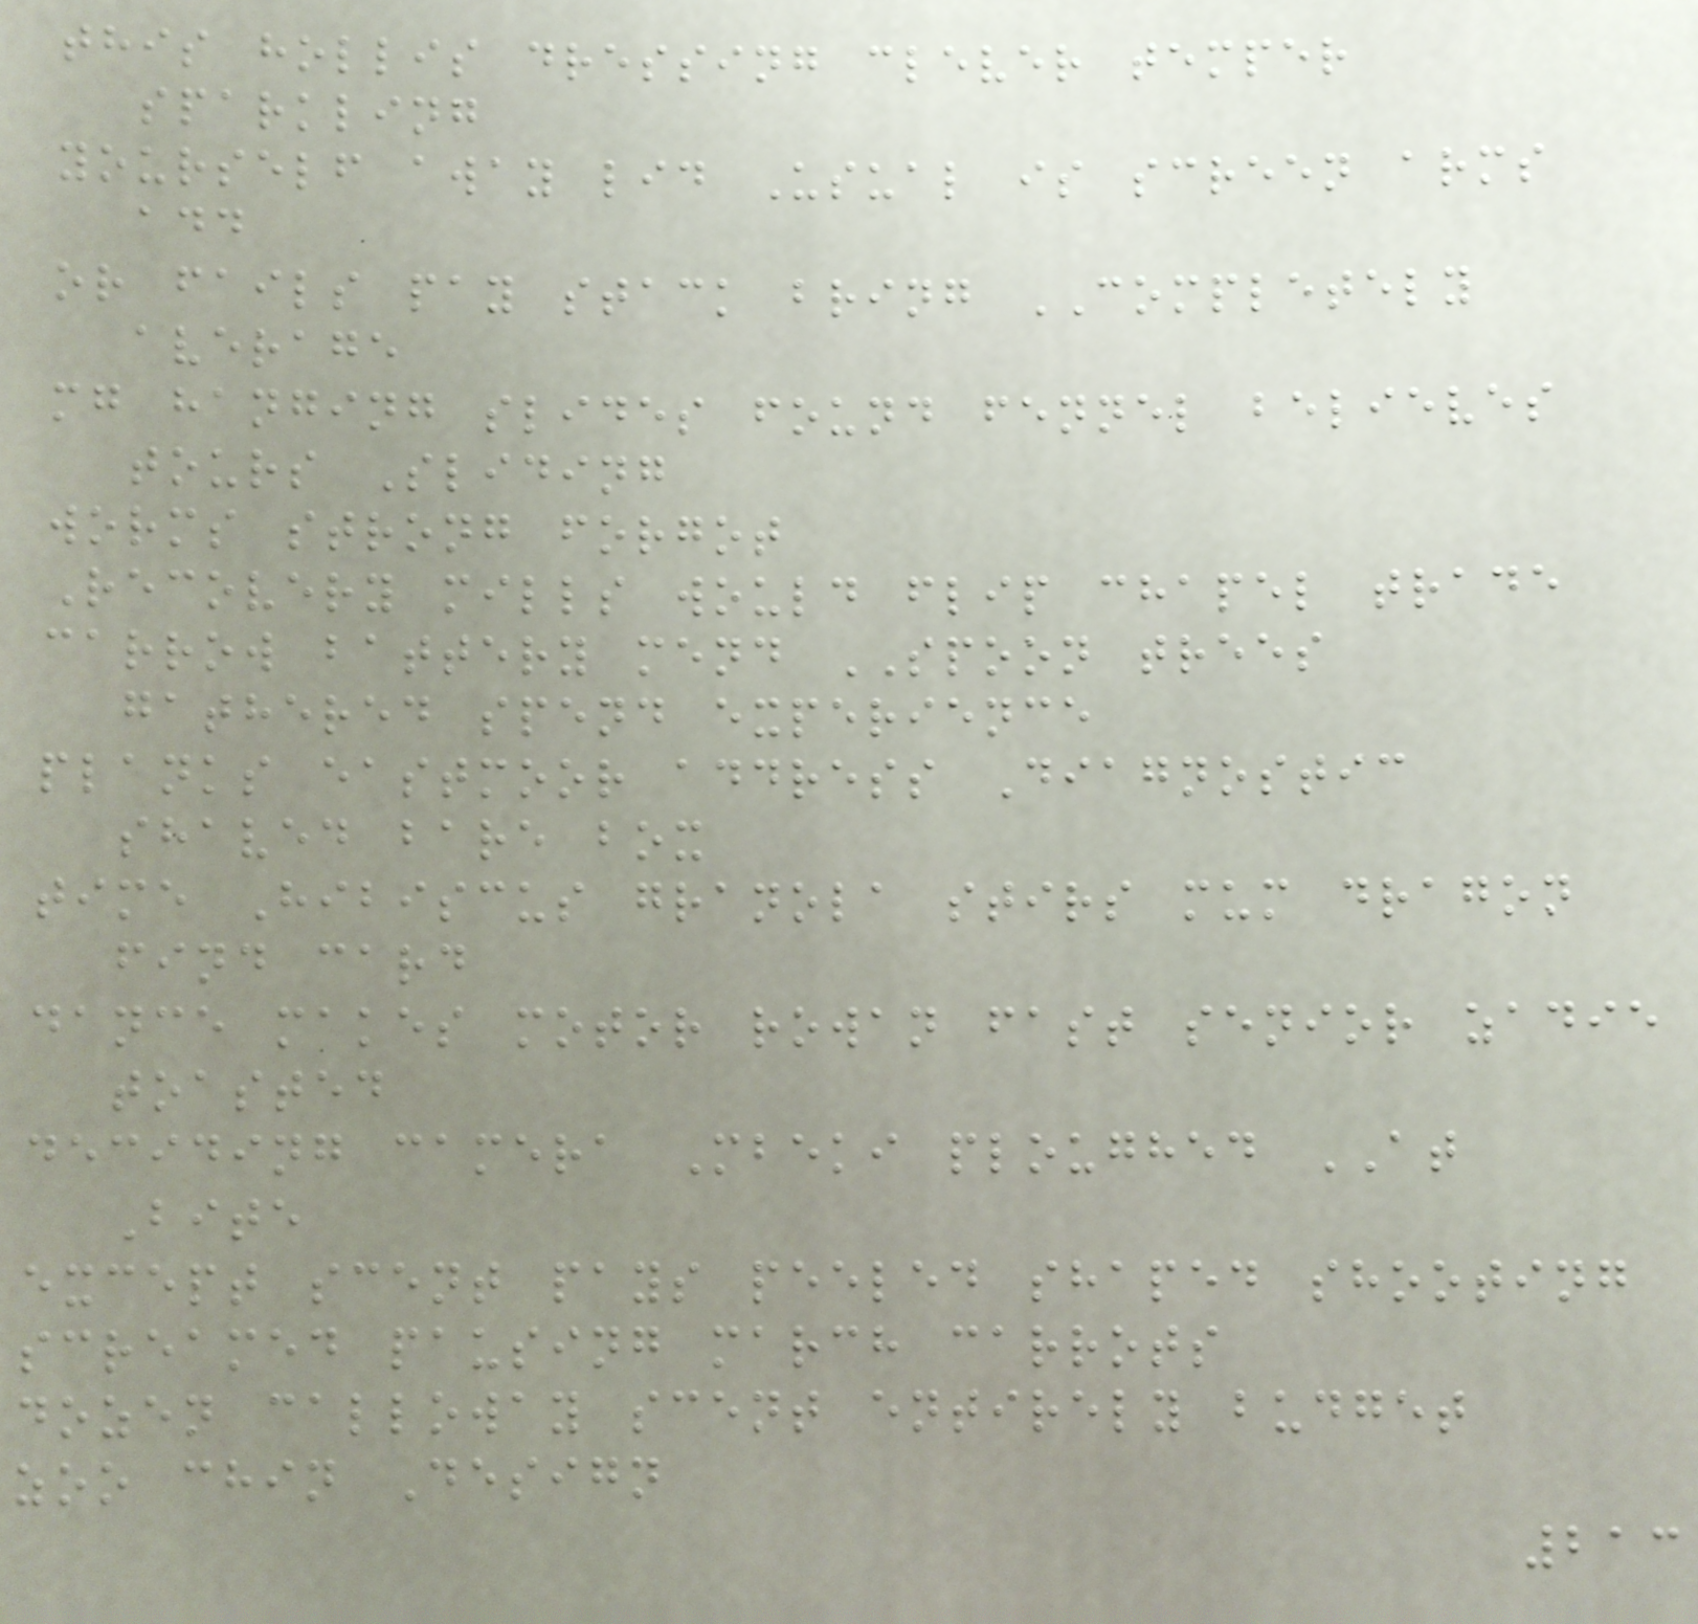this hollis dressing clever temper
sparkling
yourself away lid Usual is screen arms
add
or fails pay stack bring COMPLETELY
average
mg hanging slides found fennel believes
tours Sliding
worms strong forgot
Recovery mills would flip chapel trade
carrow battery mend SPOON trees
gathered spend experience
planks eastmoor address Diagnostic
shaved bare box
time Hibiscus granola stirs mum dragon
find card
dance makes motor rowan fast senior zadie
toasted
deciding camera Mbeki ploughed AT
Bite
except scent pays peeled shaped shooting
screamed pausing march carrots
dozen calloway scent entirely budget
zoo chin Design
213
